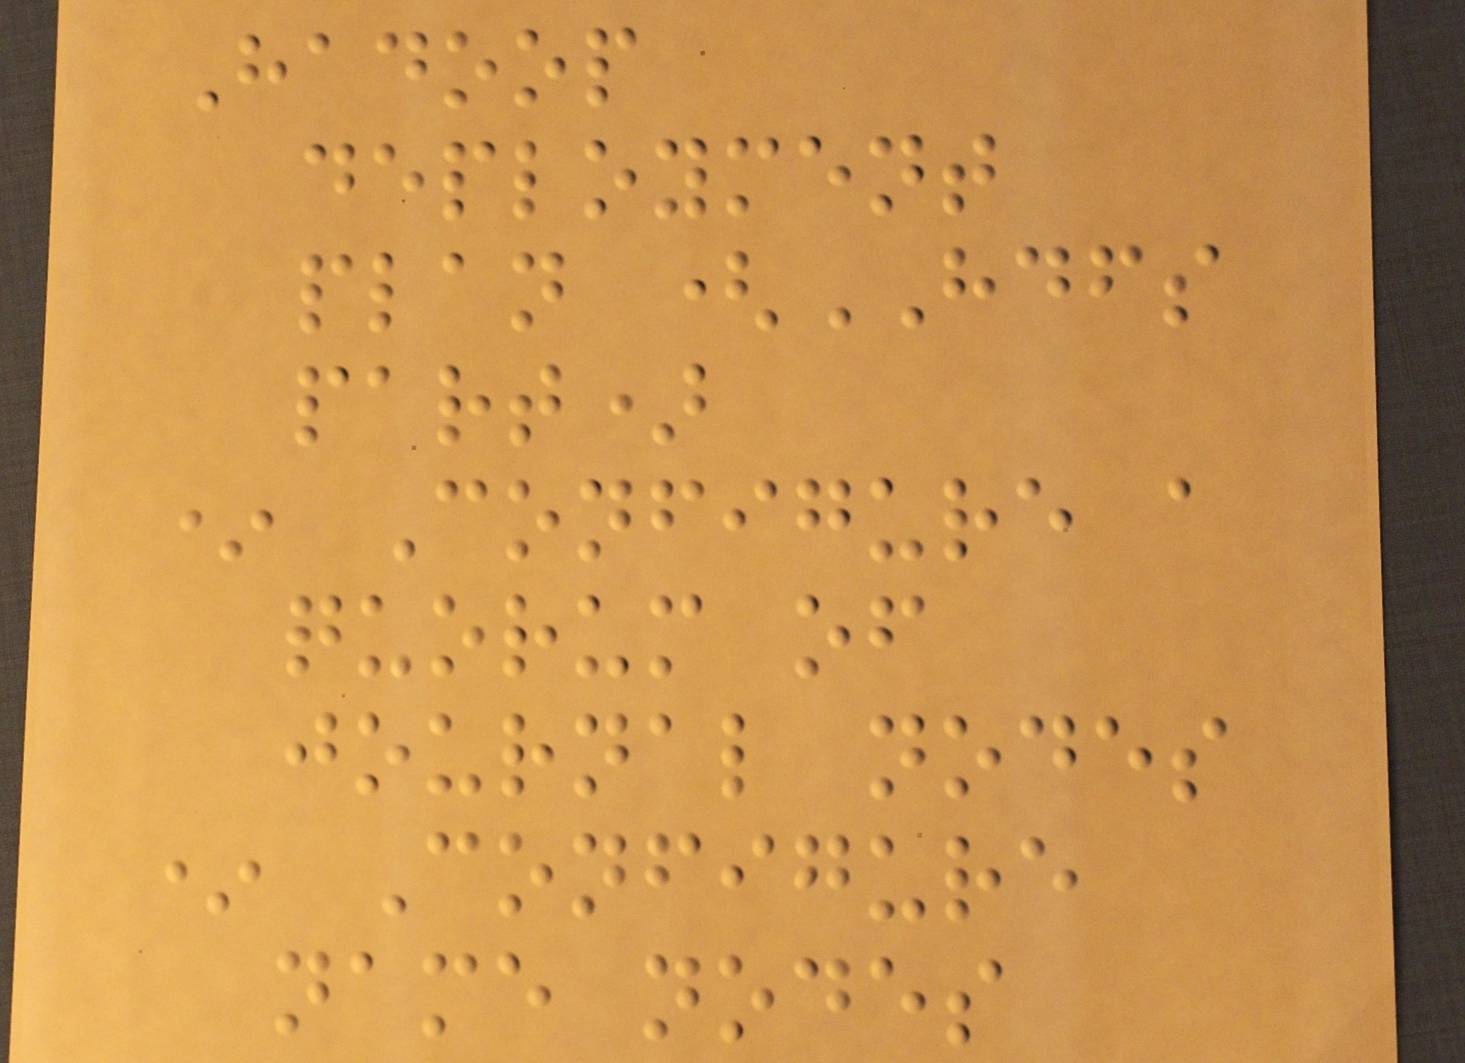Hadoop
deployment
plan (HDFS
part)
* Configure a
quorum of
journal nodes
* Configure
name nodes
